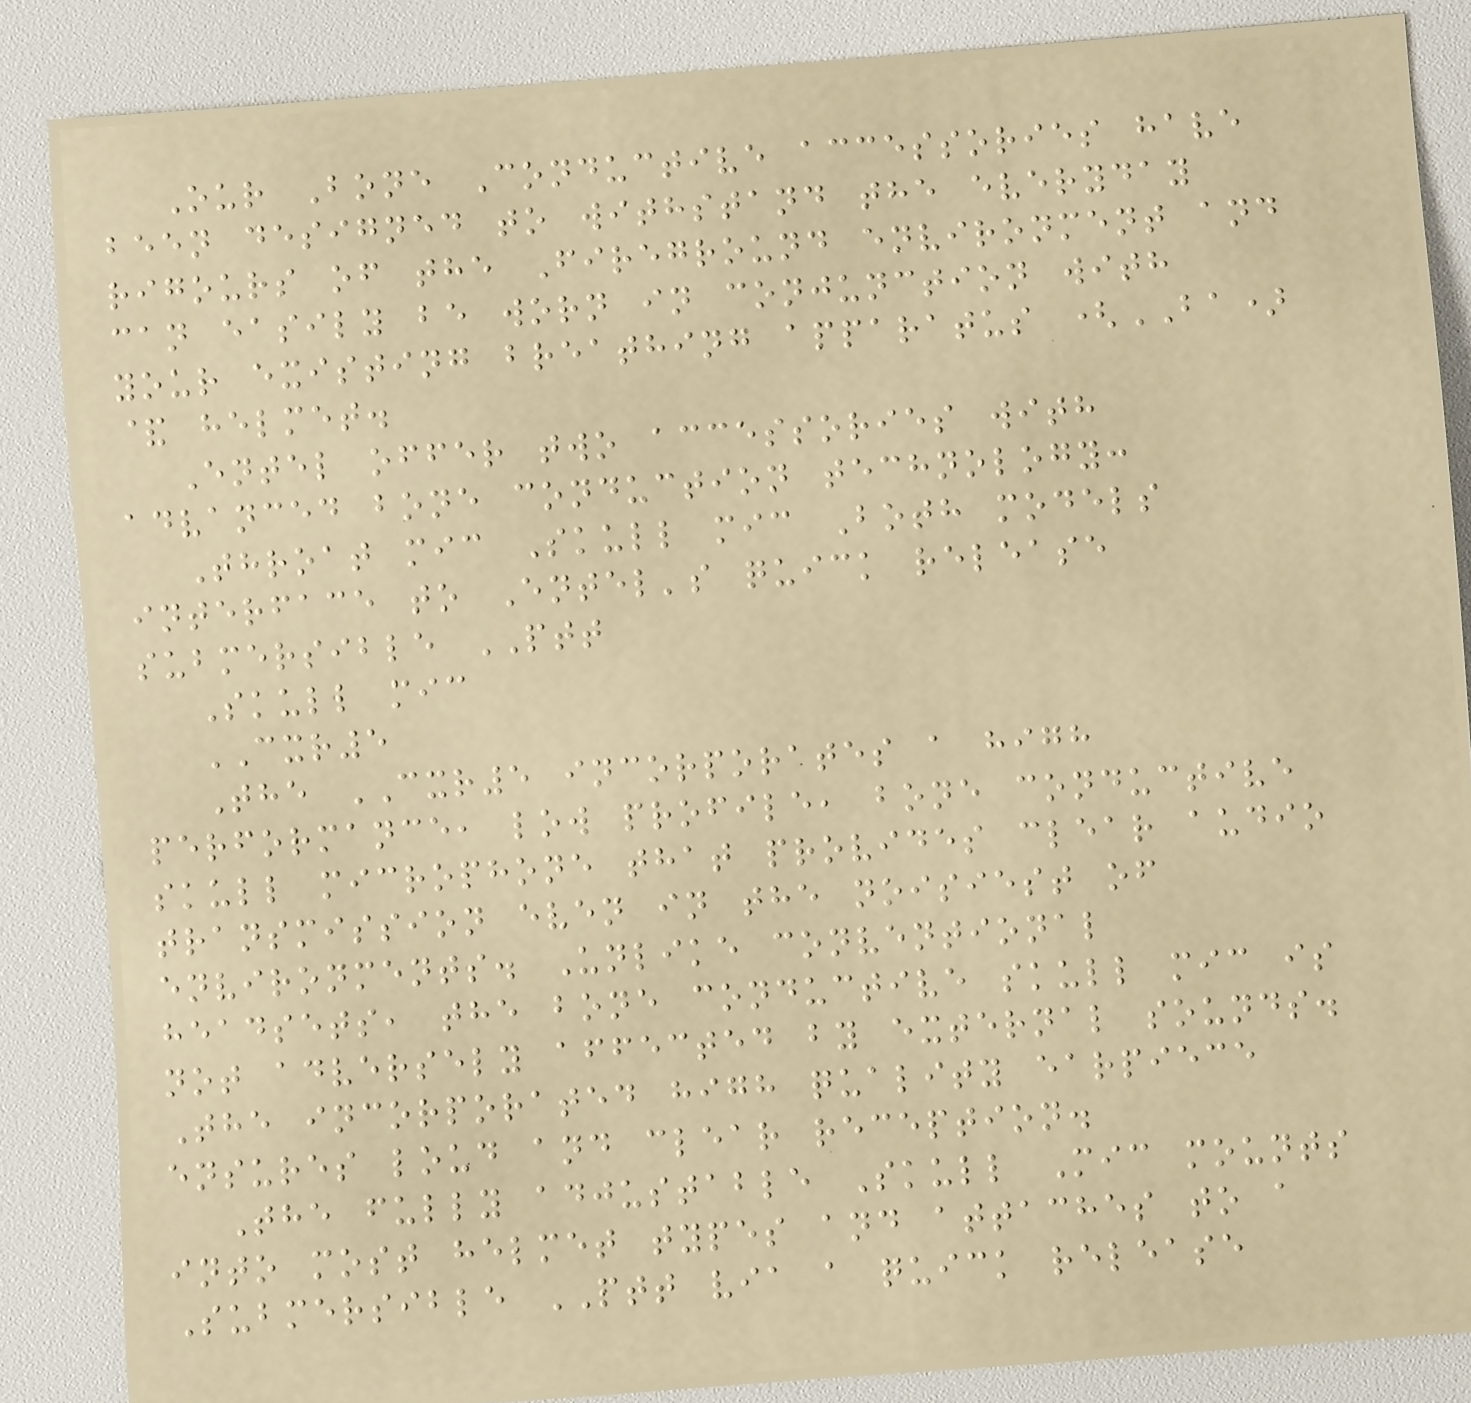Our Bone Conductive accessories have
been designed to withstand the everyday
rigours of the Fireground environment and
can easily be worn in conjunction with
your existing breathing apparatus (BA)
& helmet.
Entel offer two accessories with
advanced bone conduction technology:
Throat mic Skull mic Both models
interface to Entel's quick release
submersible PTT
Skull mic
CXR5
The CXR5 incorporates a high
performance, low profile, bone conductive
skull microphone that provides clear audio
transmission even in the noisiest of
environments. Unlike conventional
headsets, the bone conductive skull mic is
not adversely affected by external sounds.
The incorporated high quality earpiece
ensures loud and clear reception.
The fully adjustable Skull Mic mounts
into most helmet types and attaches to a
Submersible PTT via a quick release
